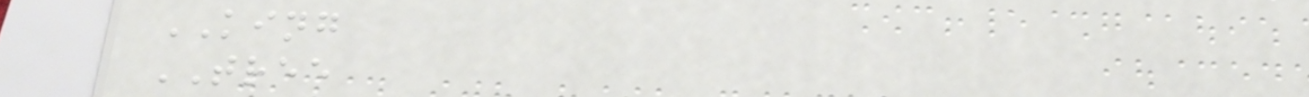KING
TREE
